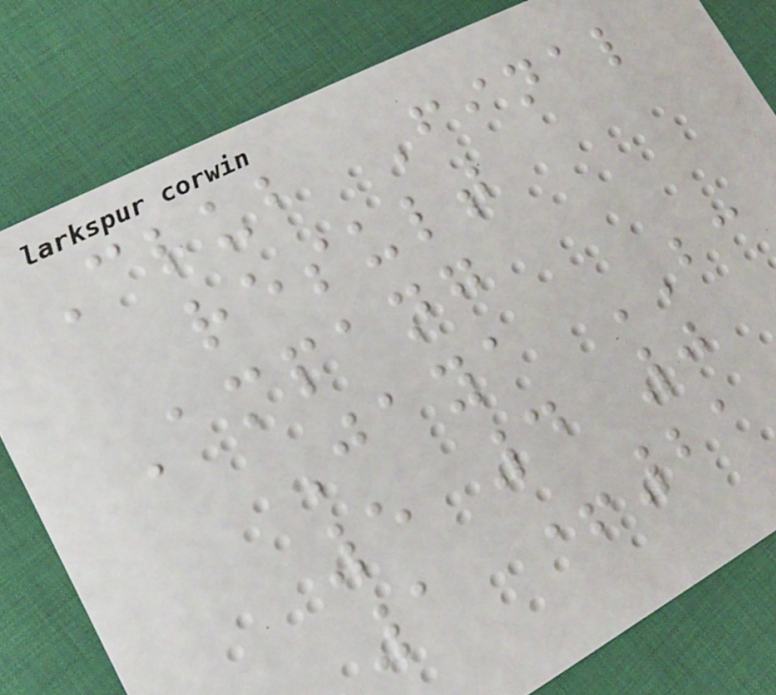Club Final
result
Ampang
Jaya BC
5 4 0
1 +21
